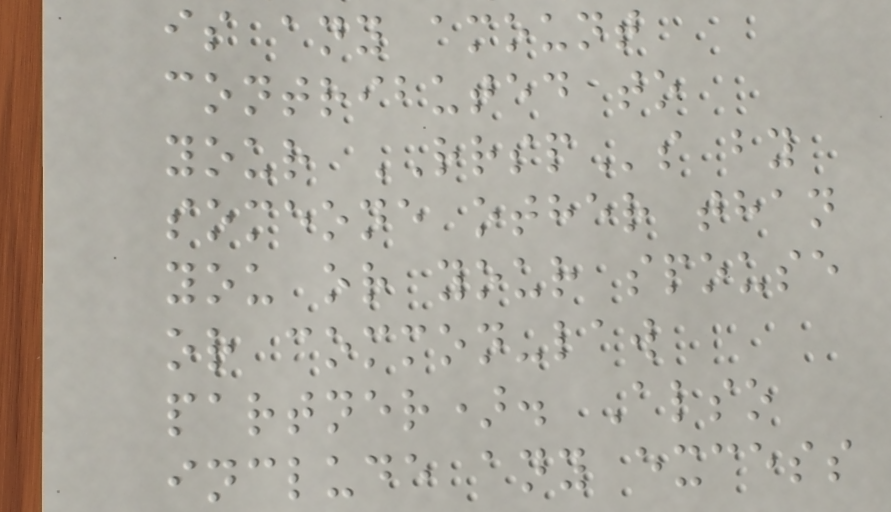is any amount
contributed to
your RRSPs by
someone other than
you or your spouse
or common-law
partner). Also
include any excess
